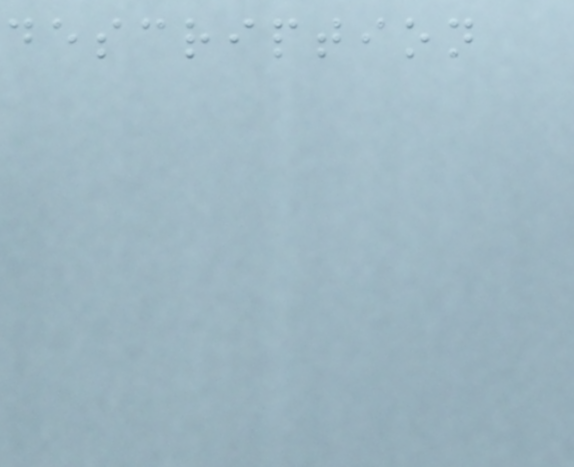description
